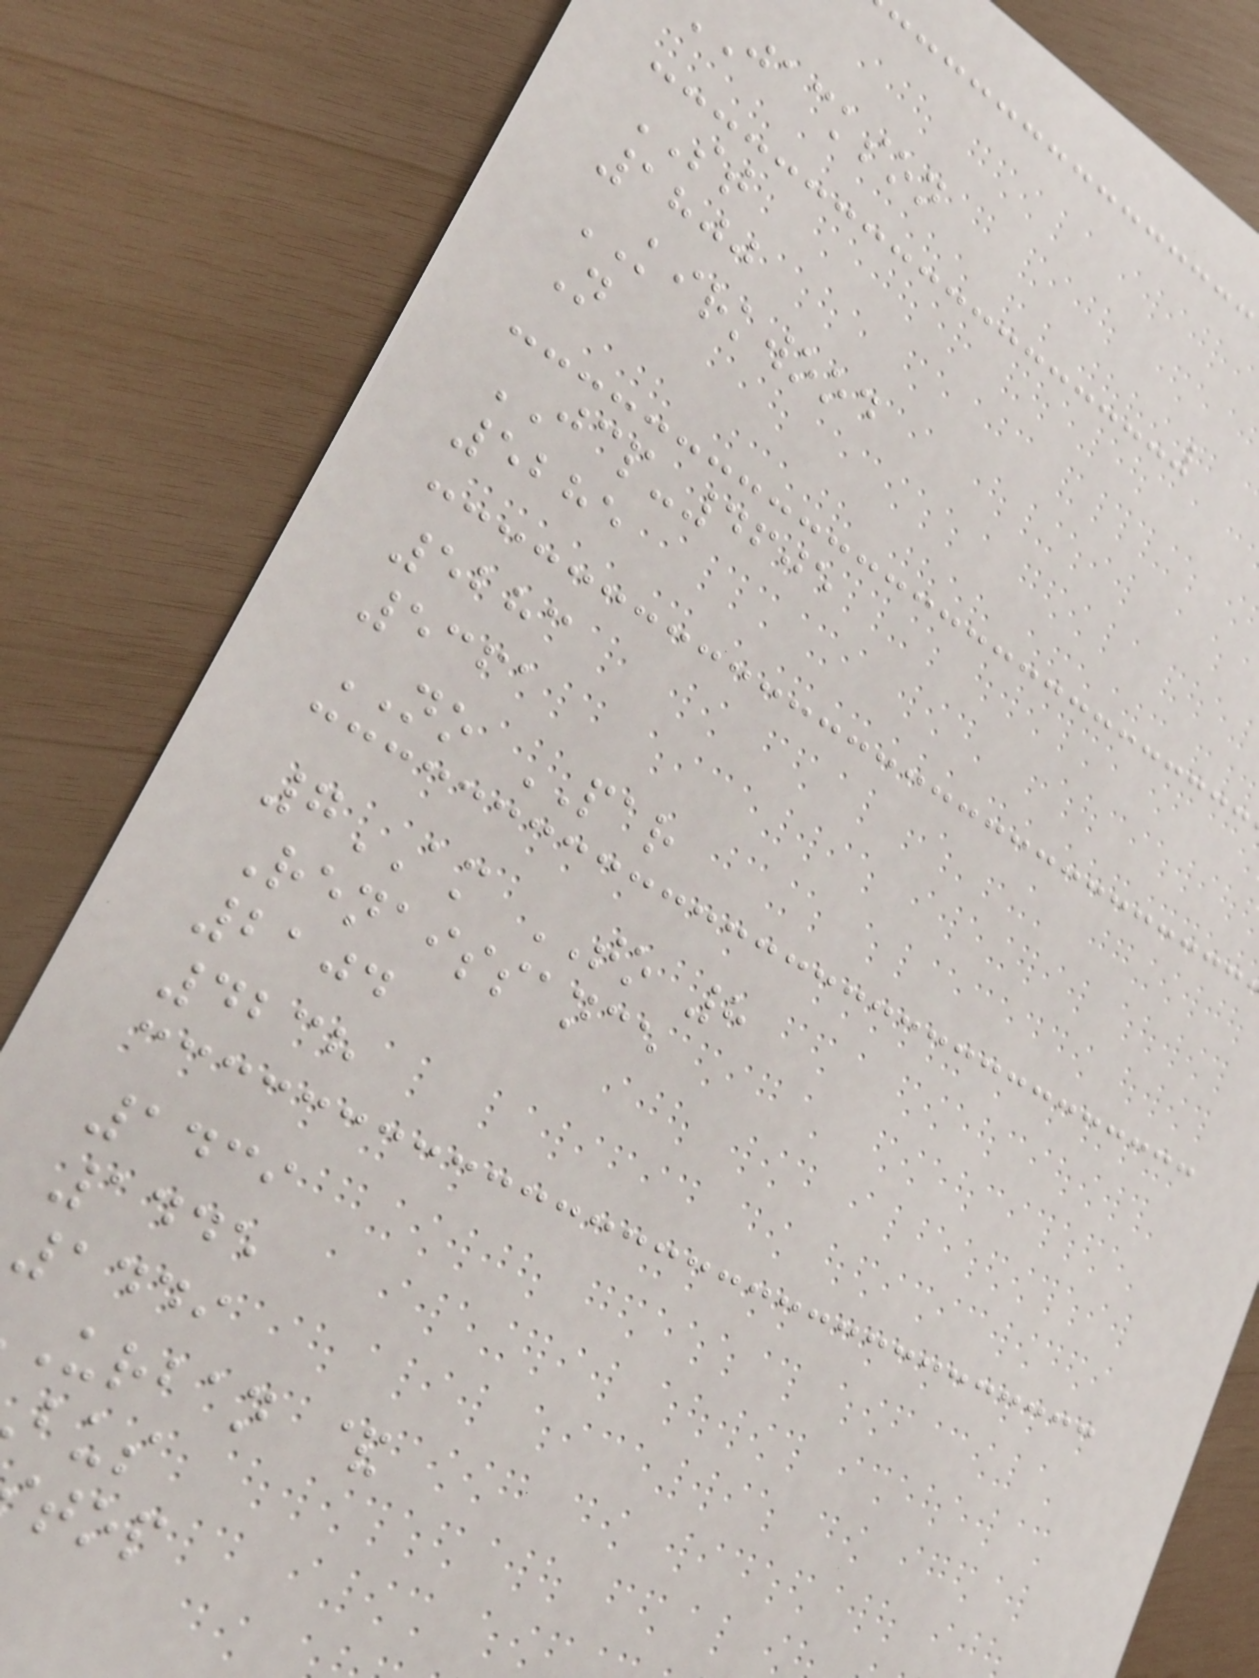jackson
ST
1800
KIRKWOOD
N
JCP-4605
5285
5283
5361
NO PAR
7AM TO 8
Renaissance
2104
4238
1439
1445
1449
urban &
